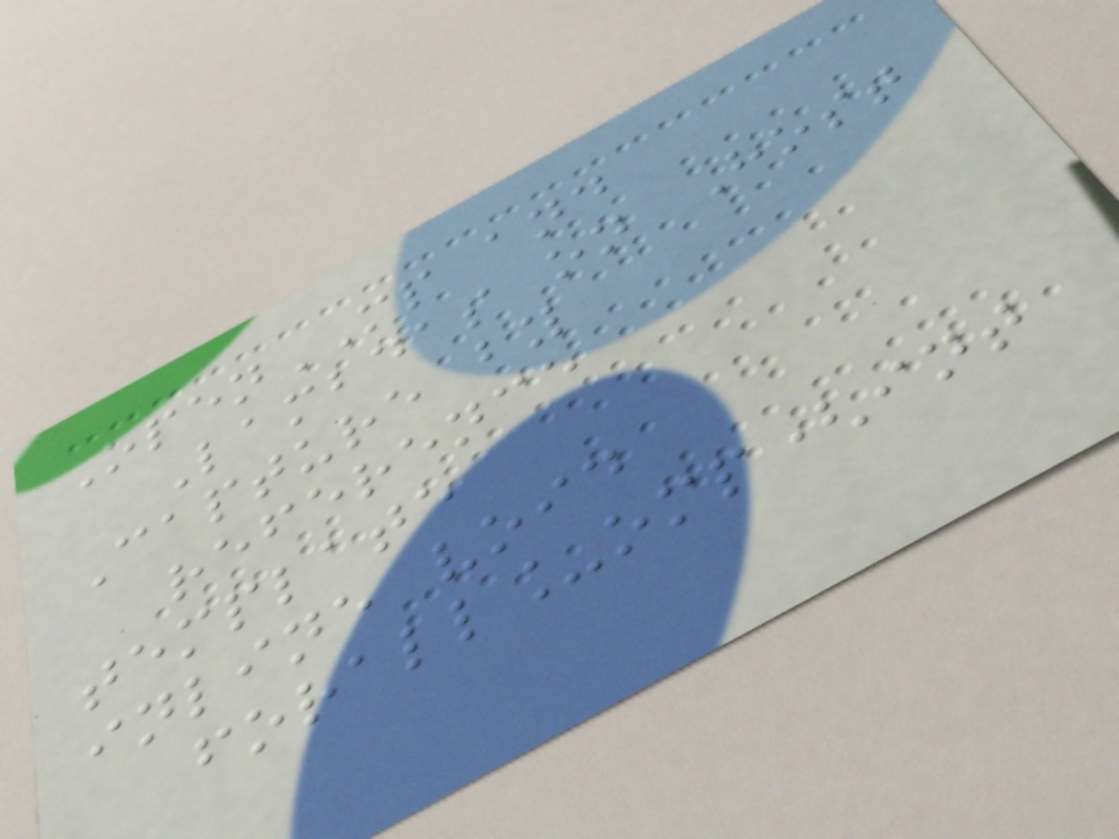OpenMP and
Lambdas on Host
Capture by
reference
template
inline void
forall_omp(int
